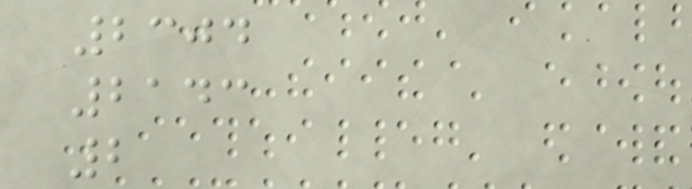2304
2143
2
